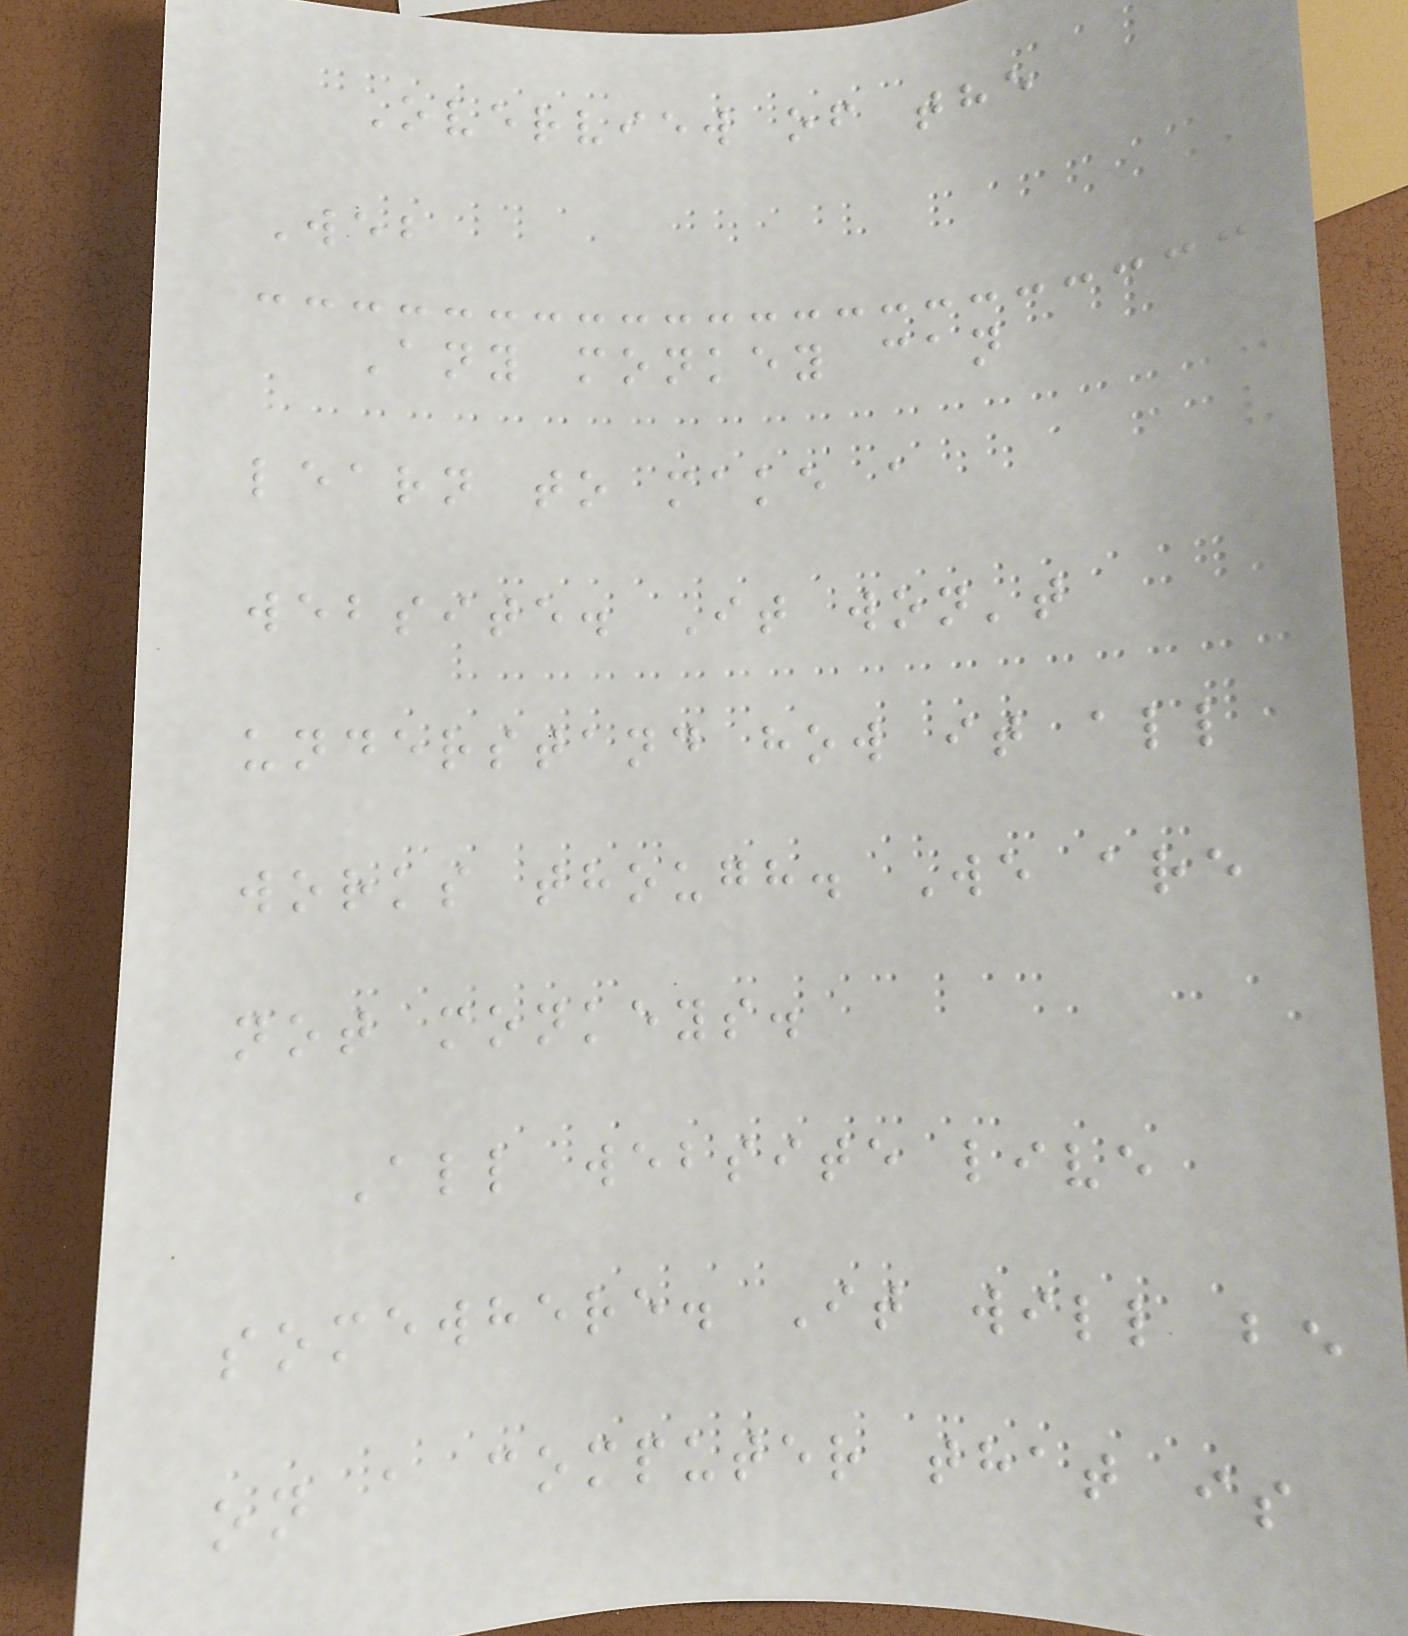Overview of the
Web
Any monkey can
learn to make a
website. It won't
understand how it all
works though. We are
not monkeys.
All website live
somewhere. It will be
on a computer that is
